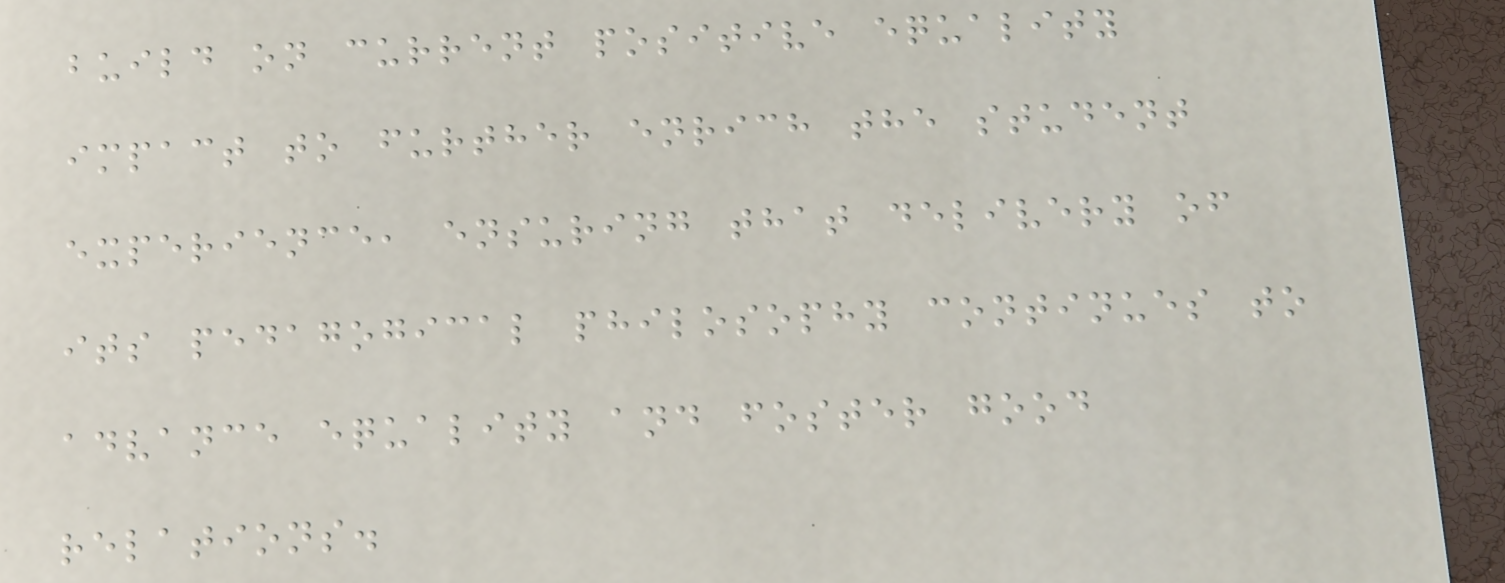build on current positive equality
impact to further enrich the student
experience, ensuring that delivery of
its pedagogical philosophy continues to
advance equality and foster good
relations.
